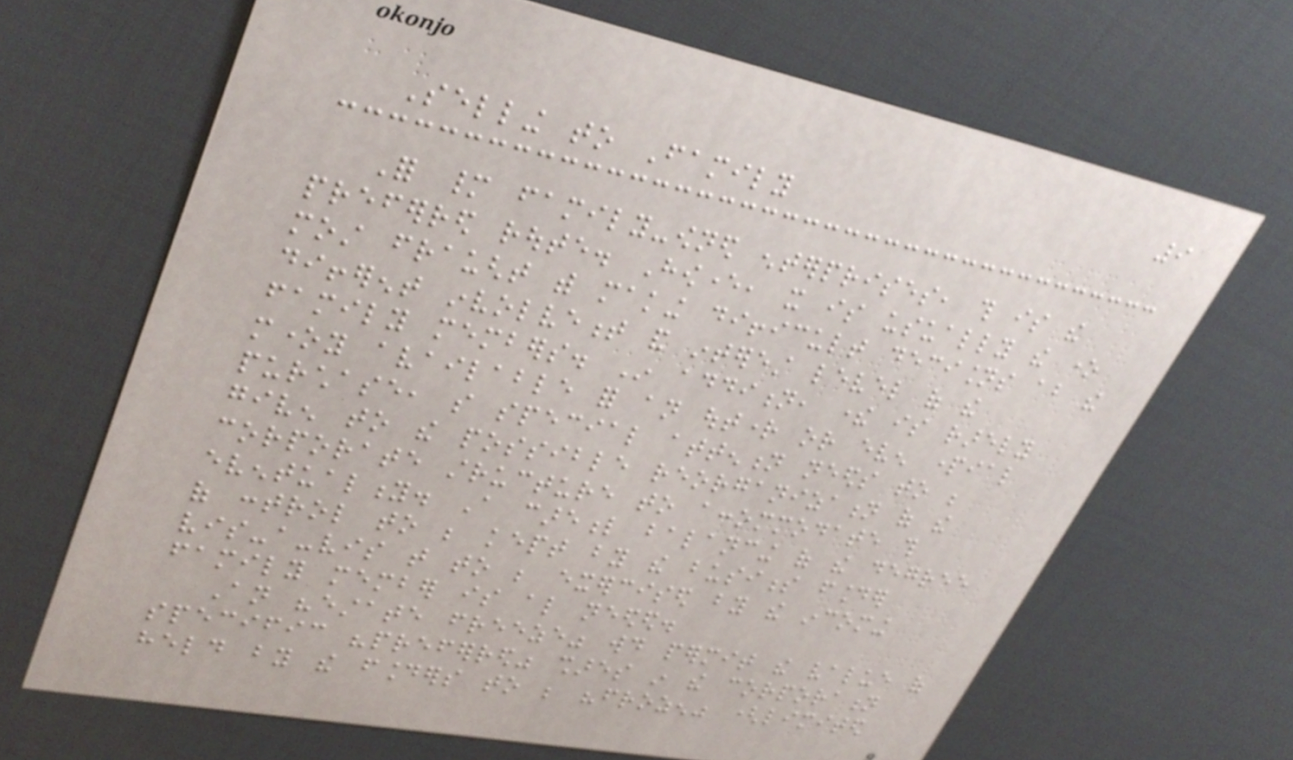9
Selling to Family
For many family-owned enterprises, this is the
preferred route. However, it is usually the one
most fraught with making difficult decisions about the
different involvement and interest level of the
family members. In addition, there is rarely
money available for an outright or even partial
purchase, so special attention needs to be
given to the possible reorganization of the
corporate structure to accommodate this
eventuality. A careful balancing of the degree
of control to be kept by the business founder
vis-a-vis that to be exercised by the incoming
family member is also needed.
An "estate freeze" would permit the value of
specific "preferred" shares in the corporation
held by the founders to be "frozen" (limited
